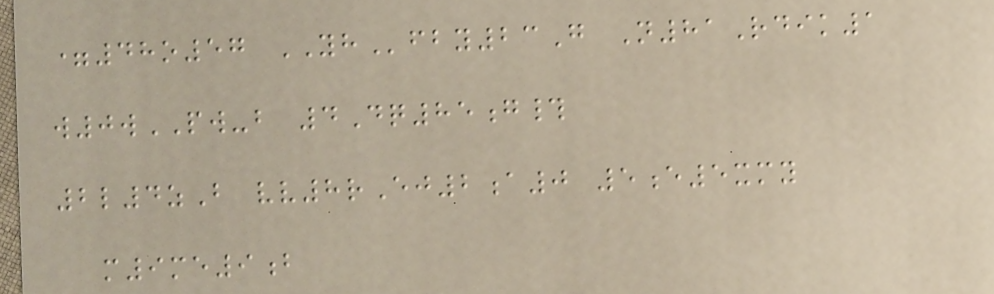=48o57 YHfby23G N81Rdik1
w0wPW-b 4Dq85g#
2l4zB vv8rEj2a0 5e5xmy
m9me9b
